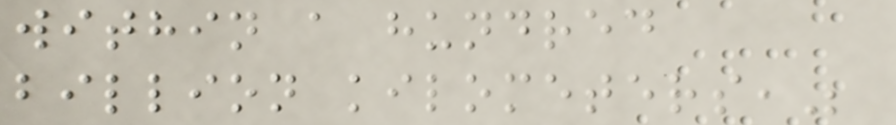within a hundred
billion kilometers,"
